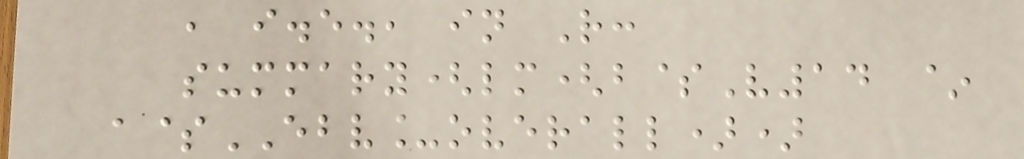, i.e., in R:
summary(lm(b$V14 ~
a$EBV_overall))
